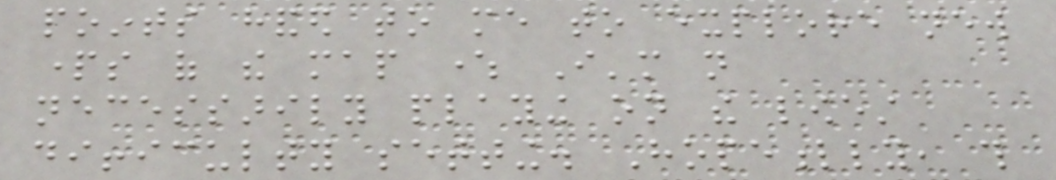points handed to me to explore new
parts of the map where I'm not
necessarily playing on the lowest
difficulty setting. Hopefully, this
